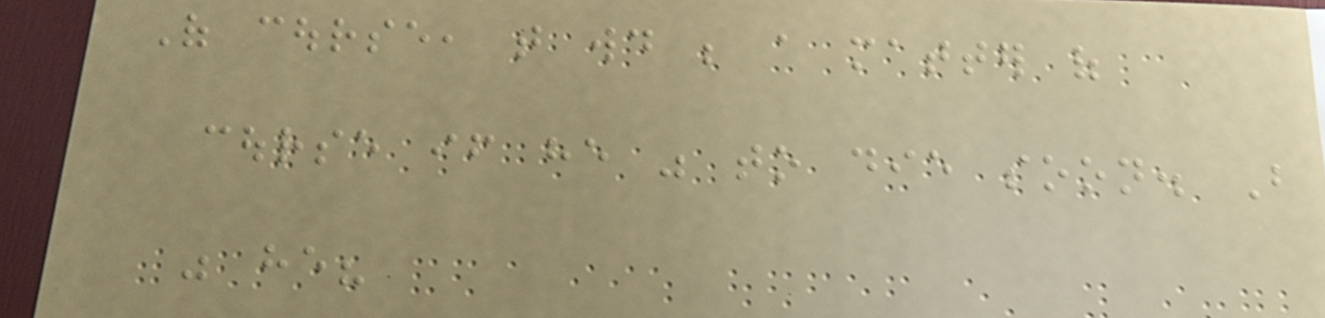Of course, that would be a matter of
course if he was to die soon. But
was he?
